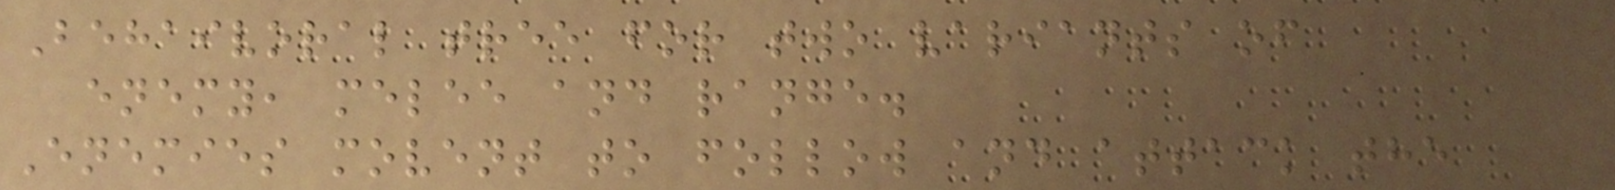Behaivoral tree for two variants of
enemy, melee and range.
Enemies movent to follow and attack the
